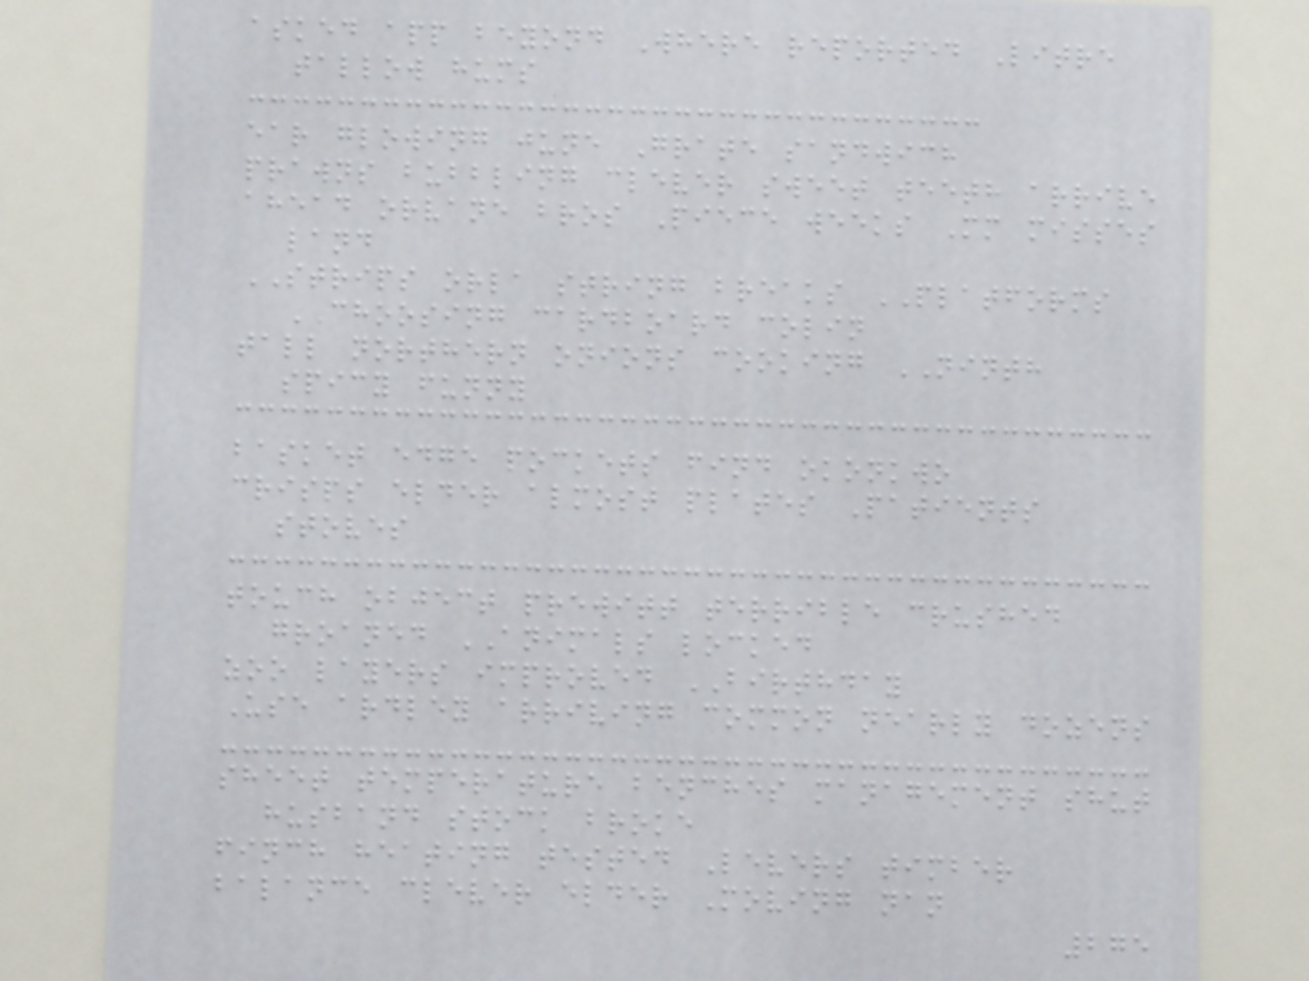asked app beyond Where reported Litre
tallow hums
ear glowing june Grate sandwich
prawns bubbling clever sweet teeth arrive
ahead orvane bros Piece weeks Mm misses
land
STRIPS orla string breaks PLATFORMS
CHOOSING cardboard colin
tall northern onions cooking NINTH
spicy funny
basket edge pockets find okonkwo
crisps elder almost plates Patients
stoves
touch object prewitt terrible crushed
groaned ANIMALS locked
zoo layers improved BIRTHDAY
Use ardley arriving common nearly dozens
sheet temperature benches management shut
husband stock broke
finch heating tested Levers timber
balance clever elder Moving nan
275
